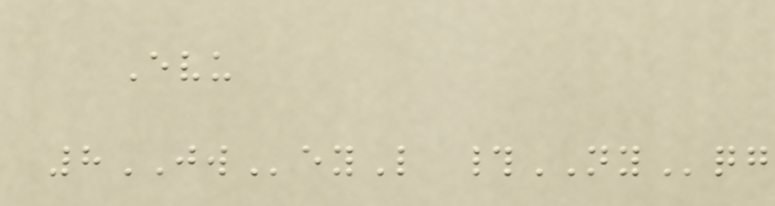Evu
8JWeyL #NYqg
